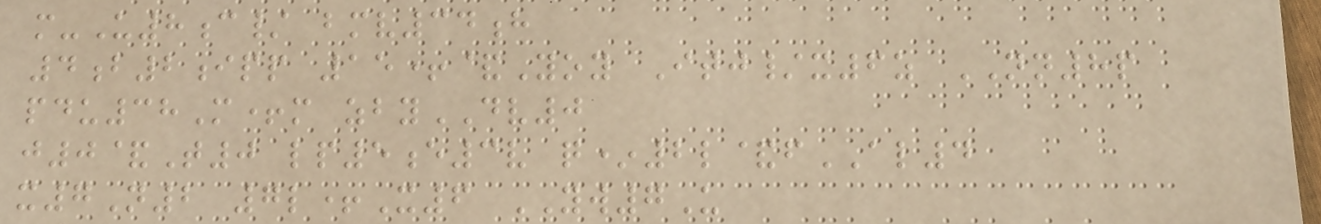m-U8c/ bmv34h
4b2ipp 15+&Yoy Itj/x6z NN8p
pdu38M+m zbyDV0
j0&T0 lp5e3v q*2l&fAL4
x7N2 7l+X6 YW7U
